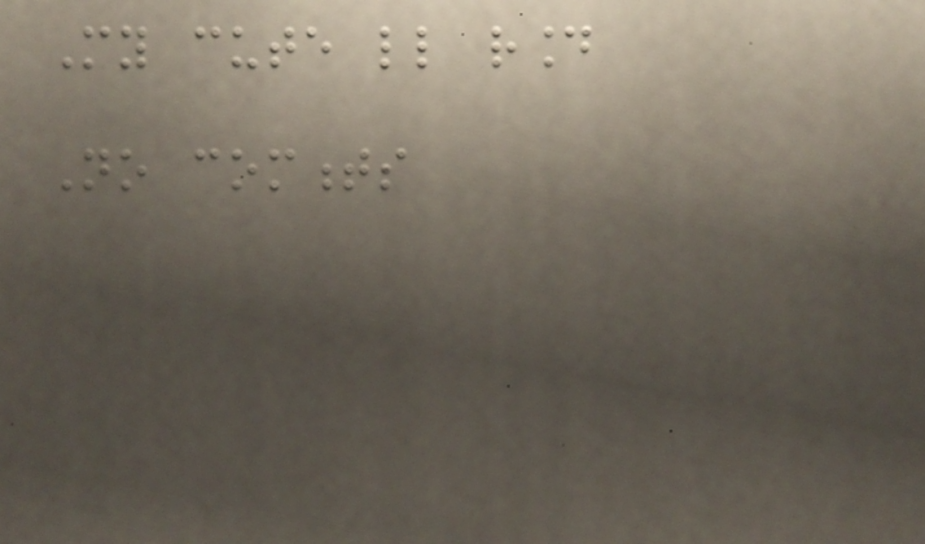My cute little round
No comments
